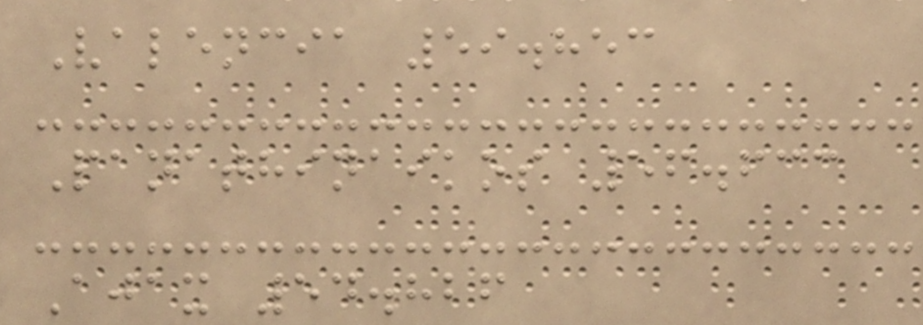Valencia 59.853
Panathinaikos 56.633
Ajax 54.826
